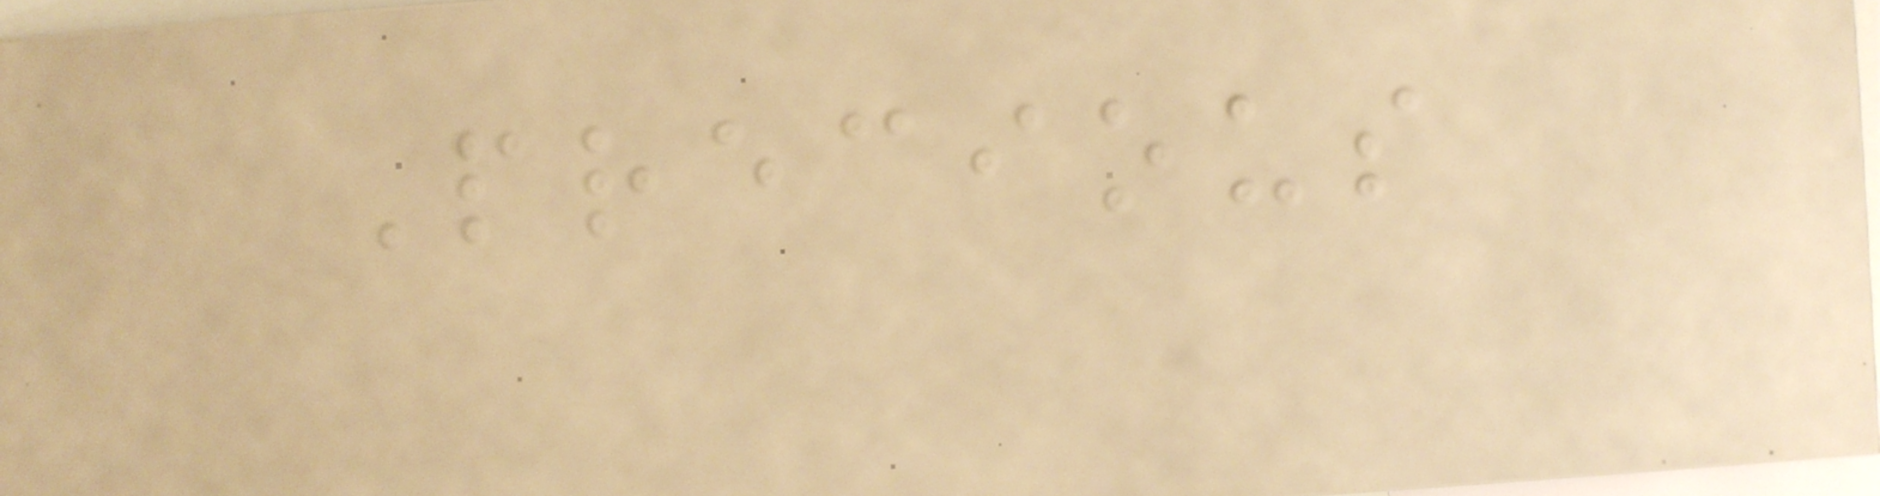Precious
